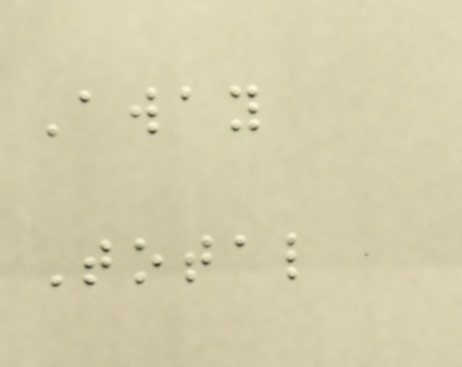Away
Total
